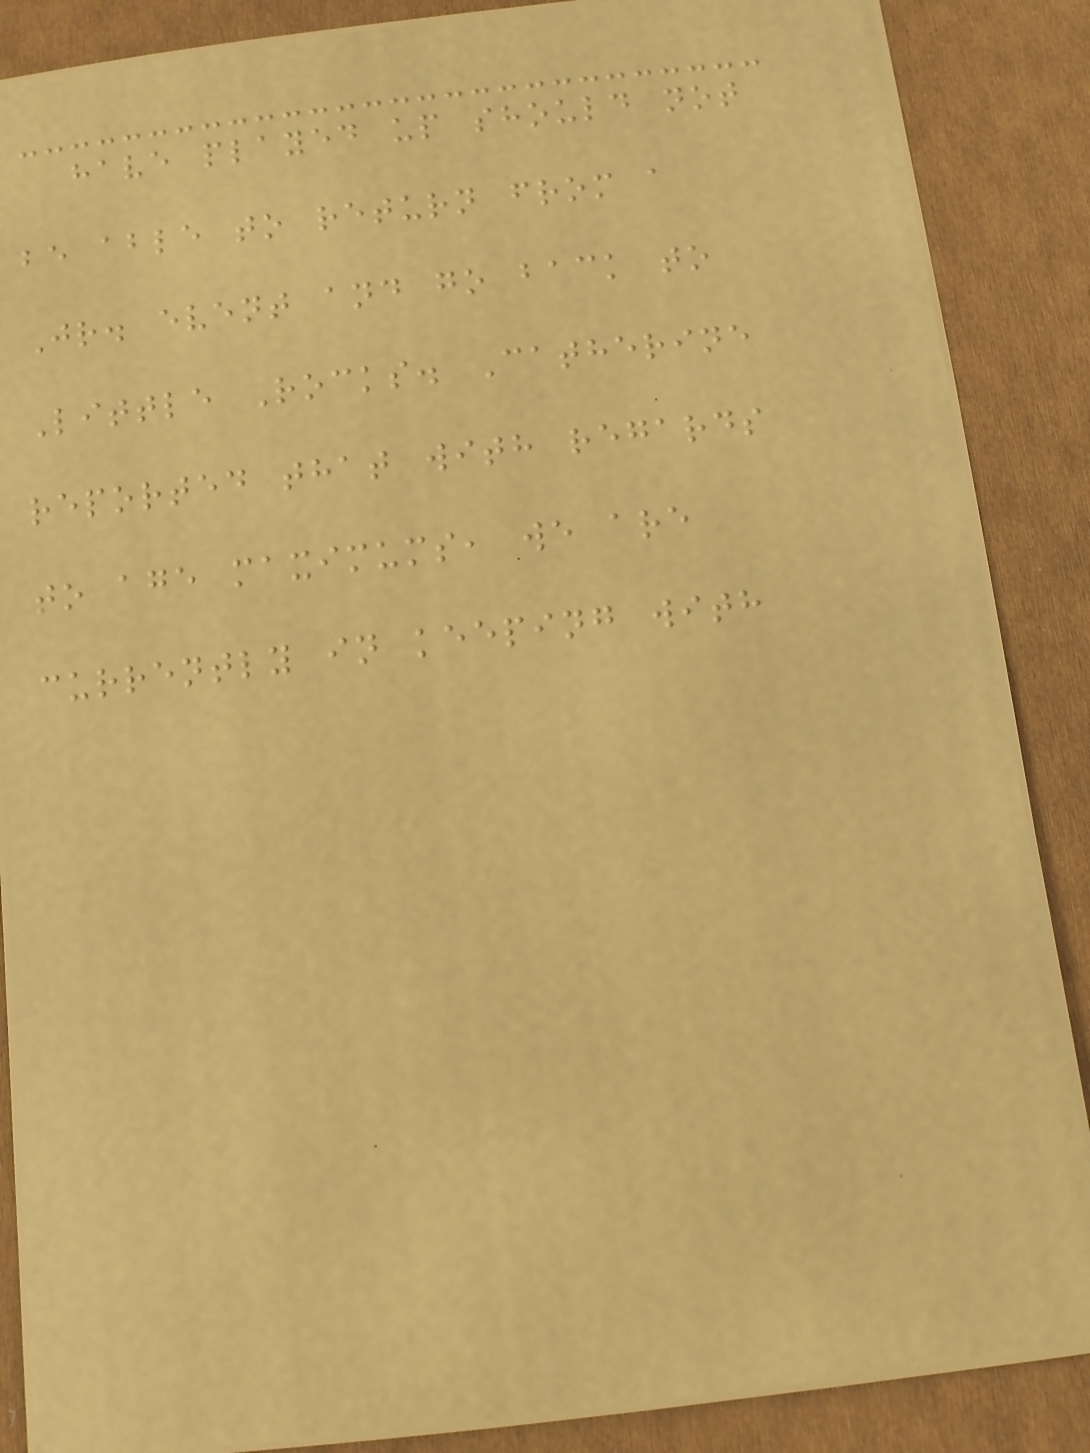have played up should not
be able to return from a
Jr. event and go back to
Little Rocks. Catherine
reported that with regards
to age maximums, we are
currently in keeping with
